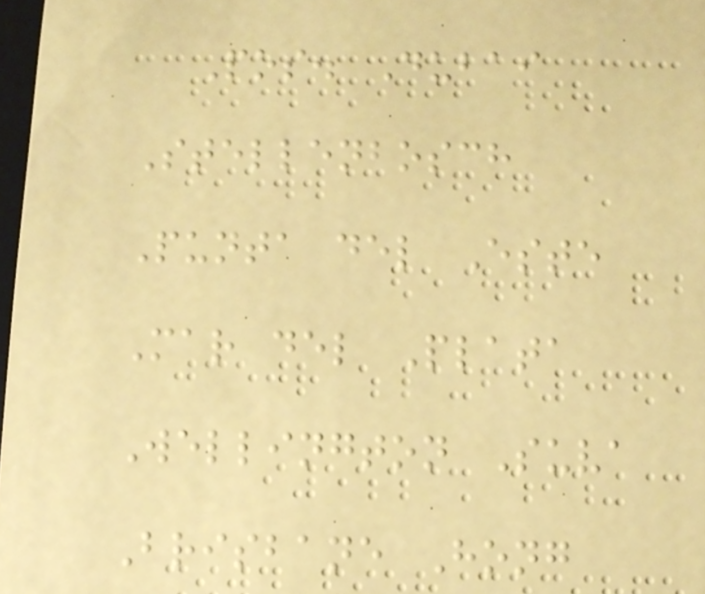Pos. Dubai
Stellenbosch
Punta del Este
Mar del Plata
Wellington Suva
Brisbane Hong
